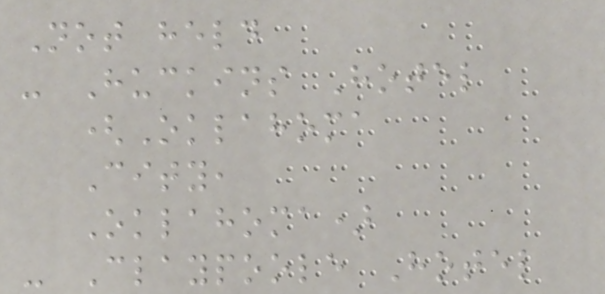Not held
- Huckins Hotel
(Oklahoma
City,
Oklahoma)
- Claypoole Hotel
